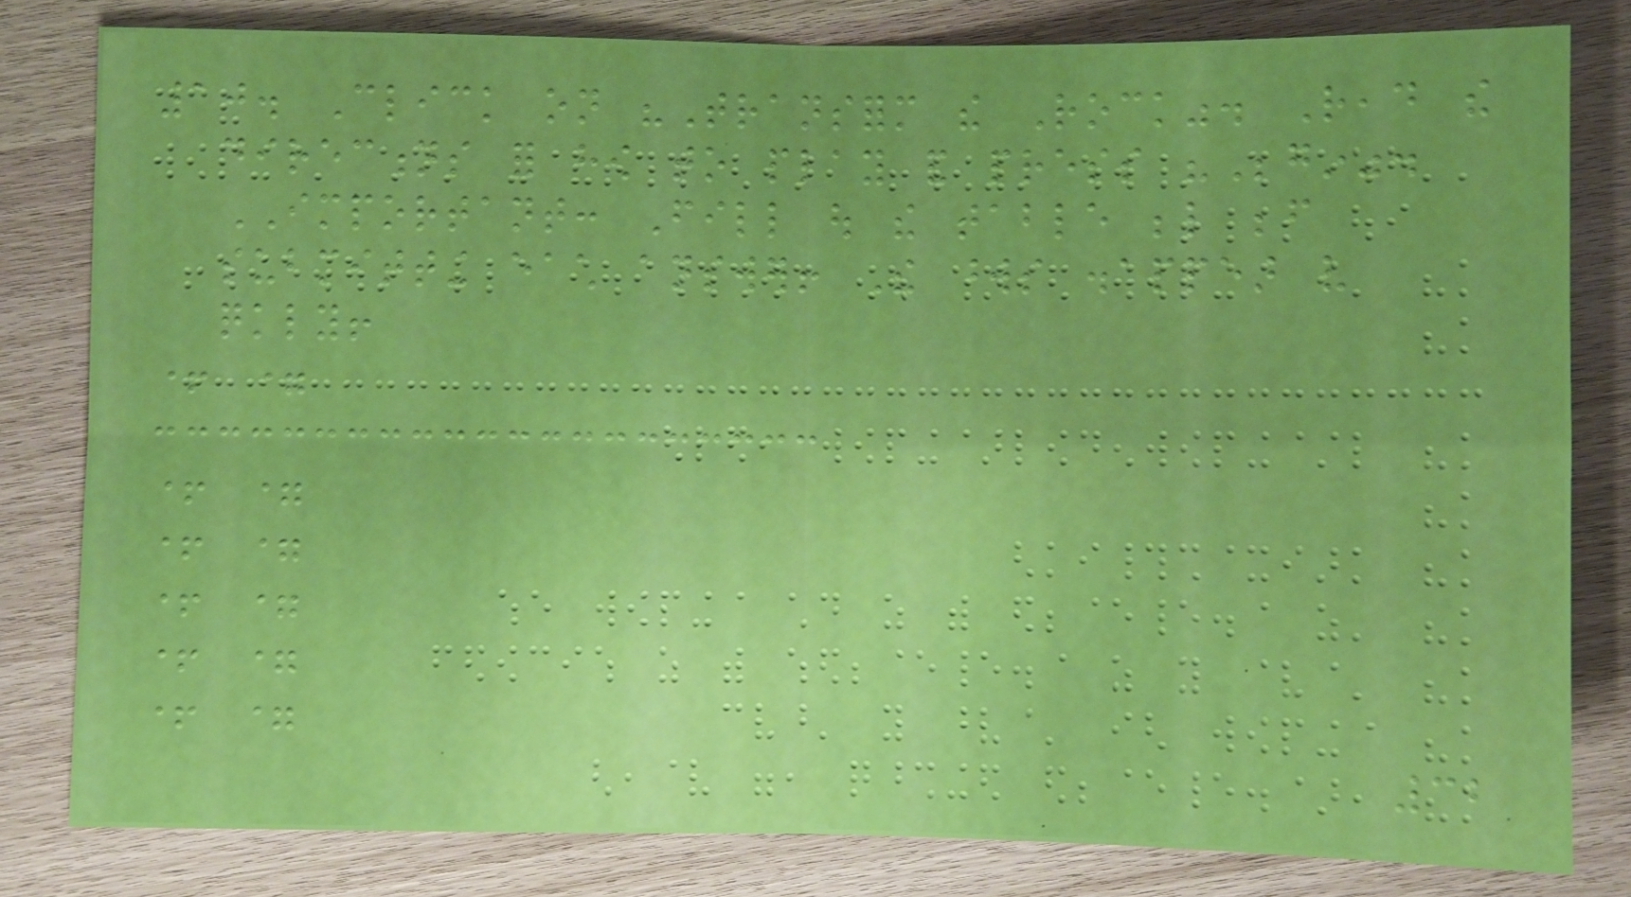10. Click on "Transform the Rock". Read the
directions for how to play and press "Begin".
IMPORTANT: Fill out the table below before
submitting each answer! The words disappear very
quickly!
+ =
+ =
+ =
+ =
+ =
+ =
32
